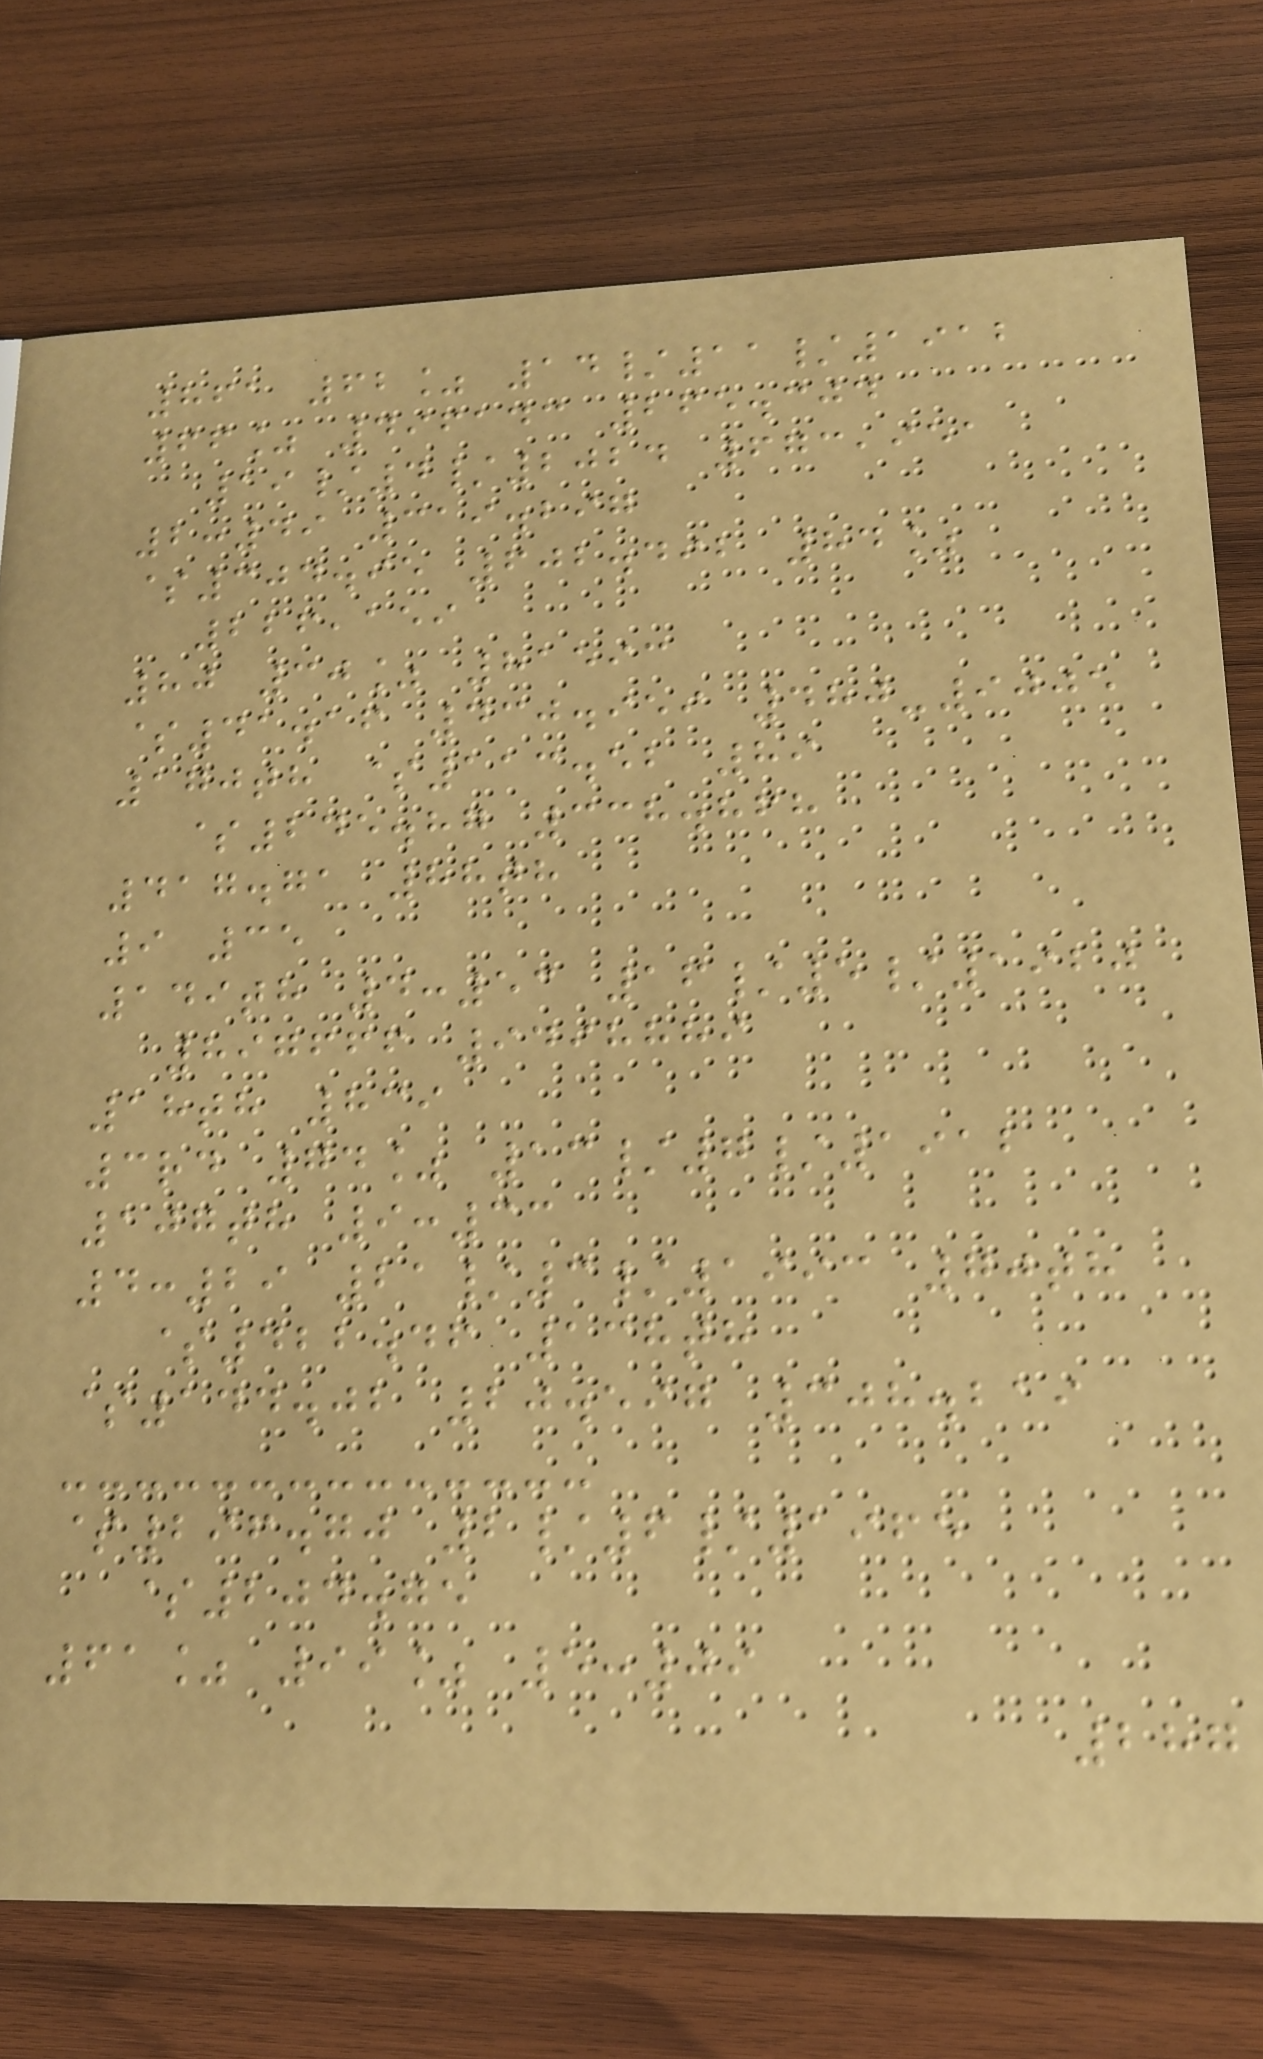861 62% 14/11/1912
66% 496143 265.304
19/4/2024 673,951
2:49 319.297
$304.95 602.492 84%
226,159
80 30% 81593
$41.16 430.959 480-9005
170th $113.52 89
$245.87 338.868
417.71 88th
9 35
149th 4:53 16/5/1920
897666 9498889
18th 839
3rd 74% 13/7/1912
107th 9:33
4:29 21/3/1993 70th
$422.46 138th
$144.02 20.597 308.219
$296.70 2/6/1965
$204.75
61% 99% 5:09
287
